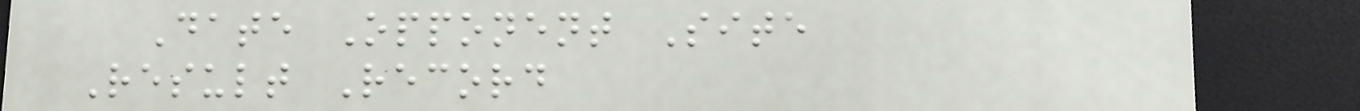Date Opponent Site
Result Record
